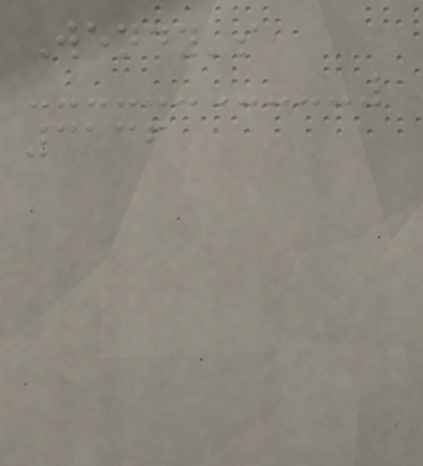Wendy's
3136
